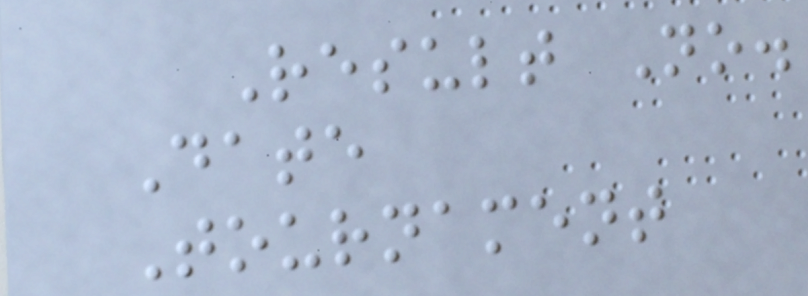Result No.
Date
Tournament
